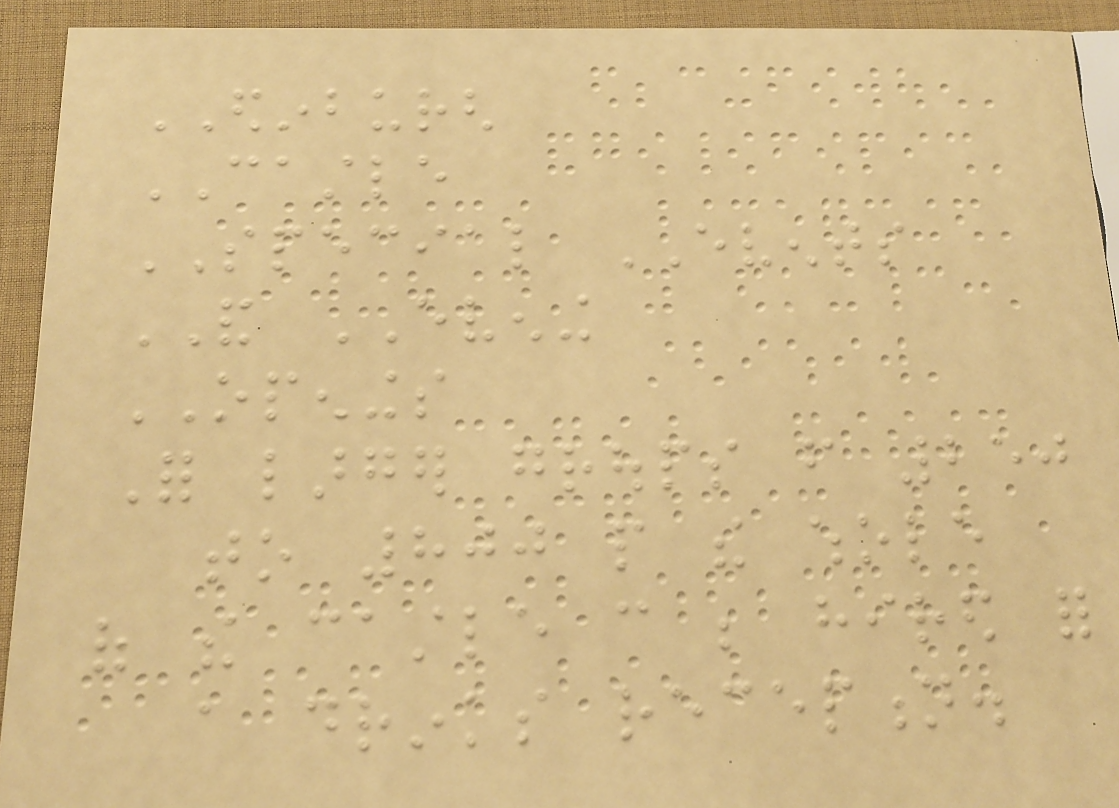EDINBURGH
CASTLE
SPECIAL EVENTS
AND EVENING
OPENINGS
For larger groups from 250
to 800 people the whole
of the castle can be hired for
a drinks reception.
